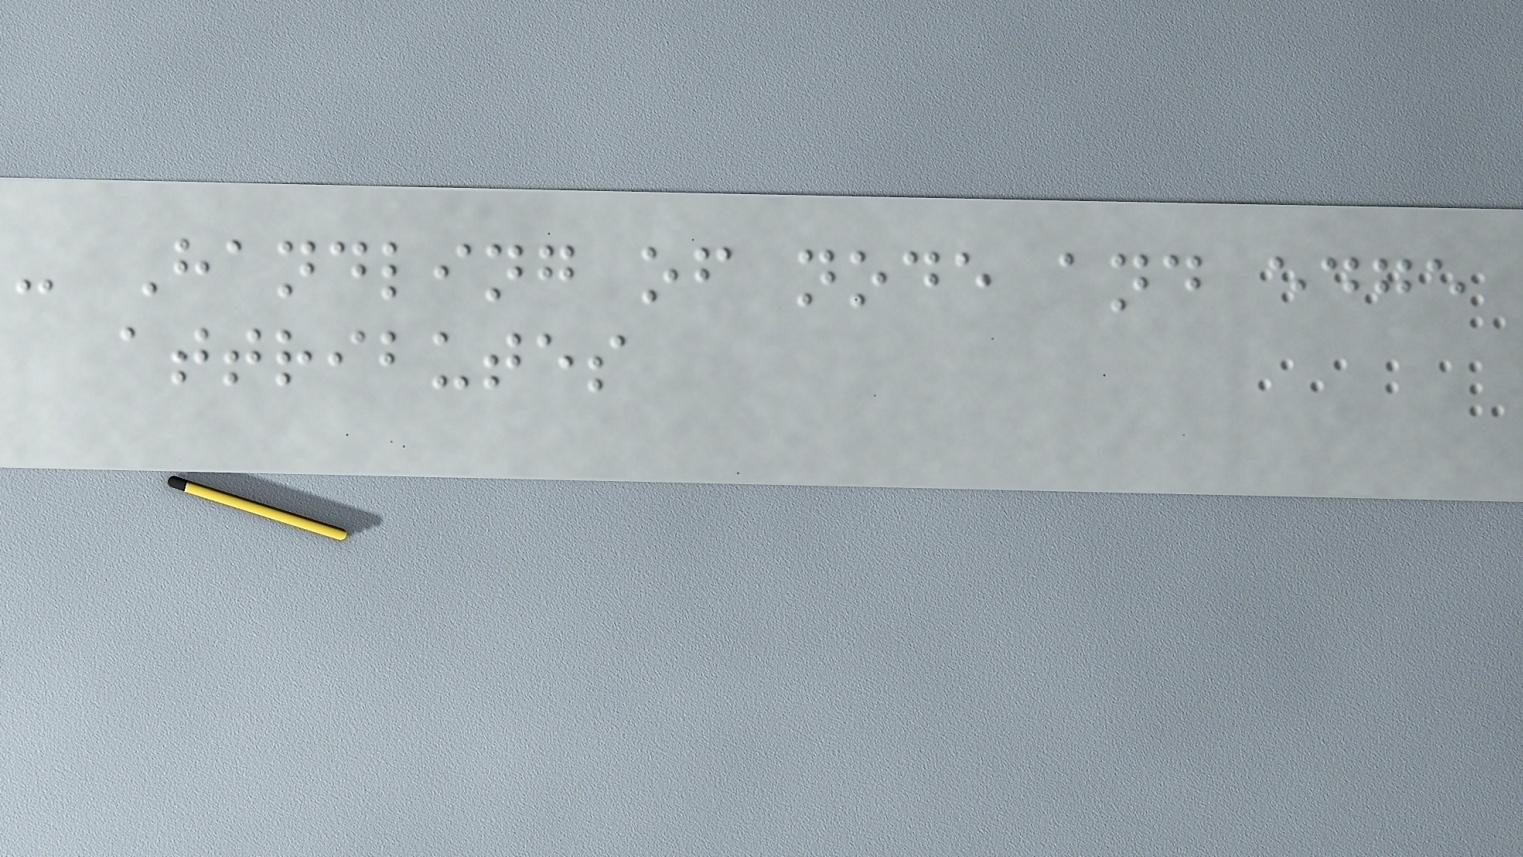- Handling of node and edge
attributes
